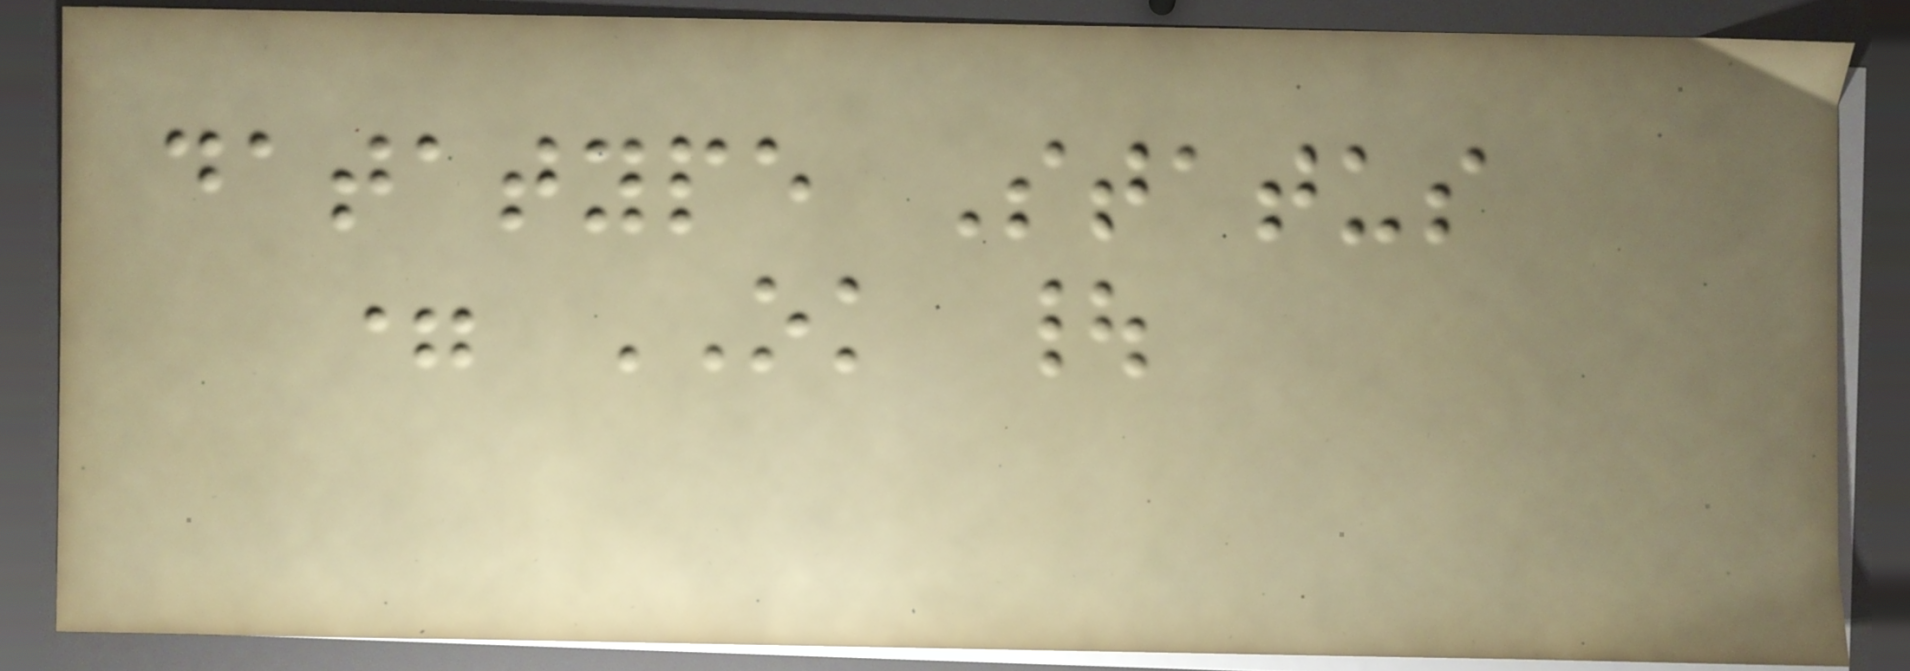datatype Status
= OK |
